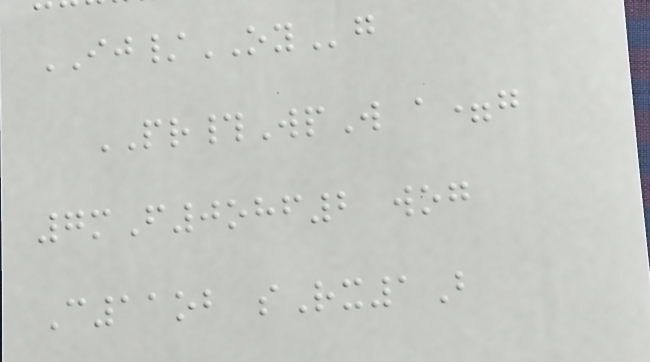IJ/OYg
PR#WpW a=g
7mF0ohf2 wog
C11ob sRx1B
